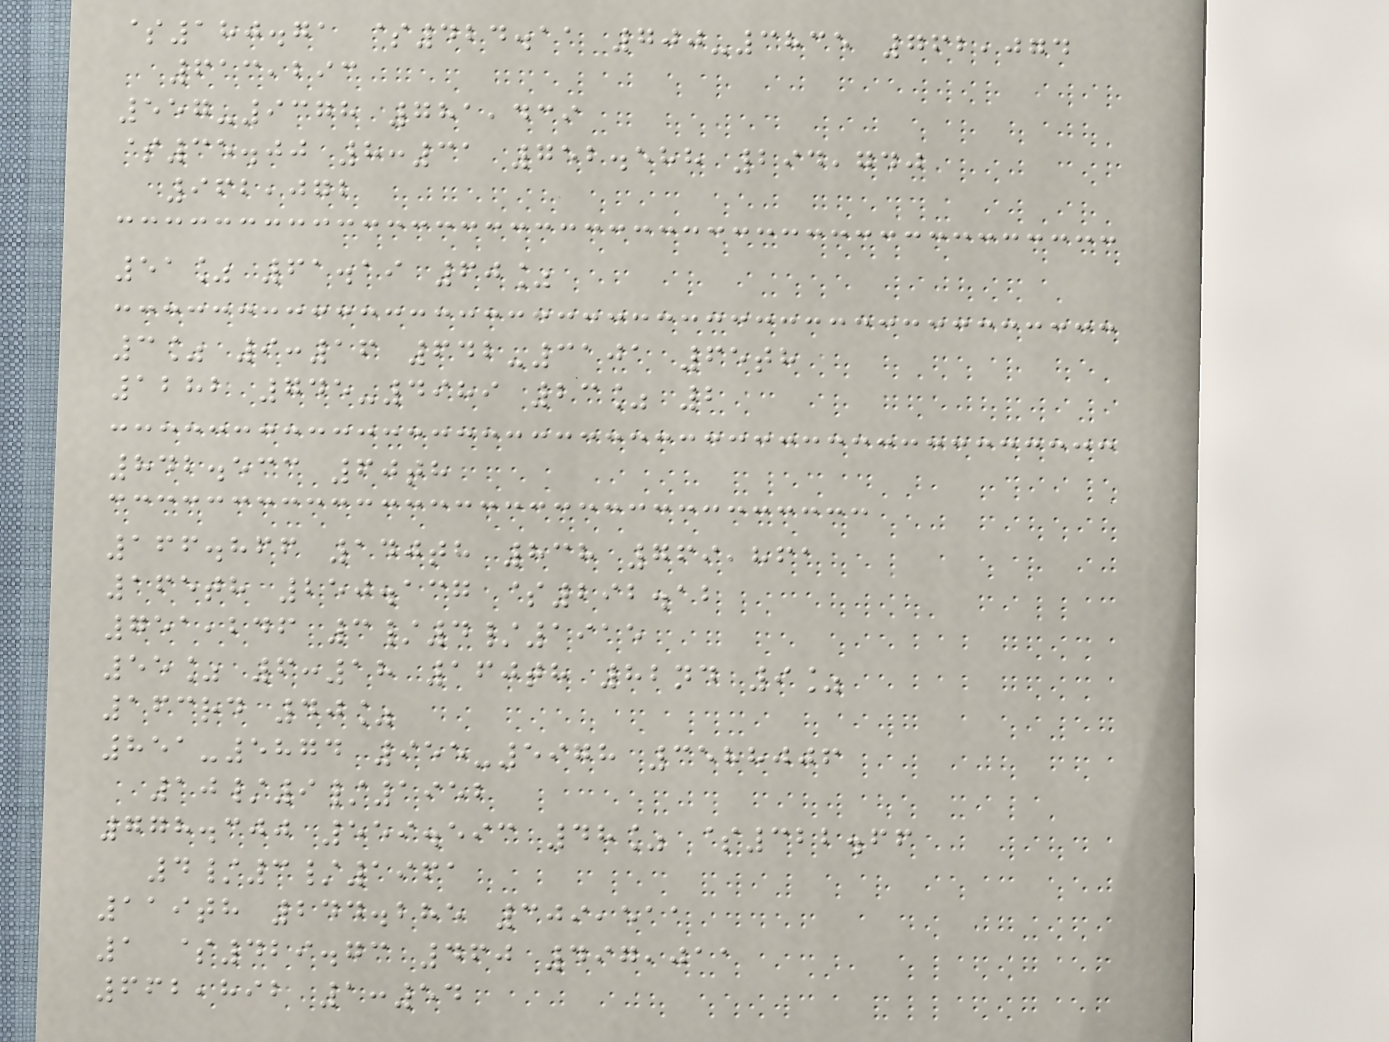$180.71 $424.11 700-3835 762,074
613,293
557-9378 781,439
$35.00 8:31 752.588 294,740
962,072
51% 61.19 60%
3% 9:16 642-3101 65th
1282 745-4989 23% 2
842.533 60th
166.866 140th 838 769,861
165th 250.137 $292.12
751,246 3/4/1915
55% 6:18 160th 82nd 9%
163rd 40%
851-5874 955-5978 3588006
10/9/1952
778.300 559.593 48% $322.66
4/3/1961
119th 244.285 309,511
1 $429.73 460 497,011
662,892 1:54
